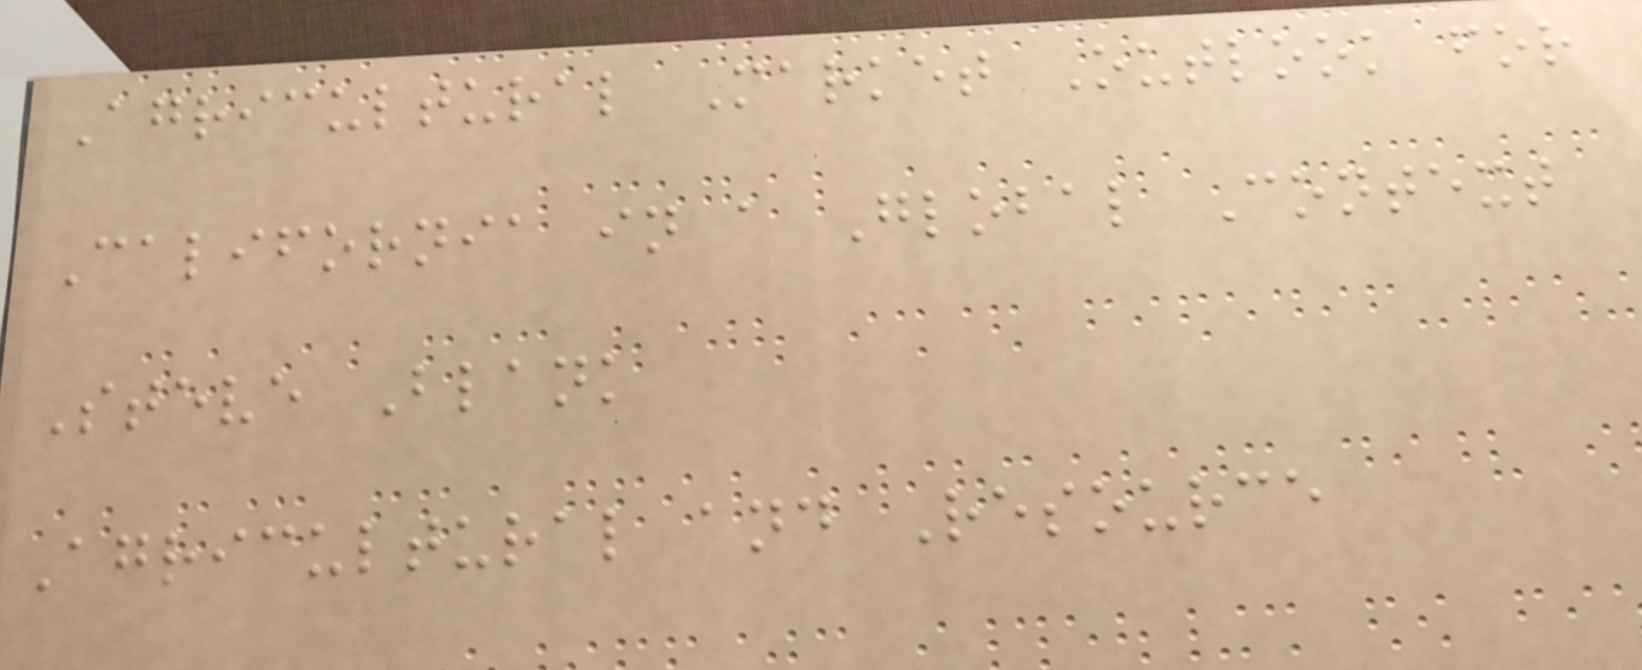Agricultural Market Outlook for
California in a Global Context
Steve Blank
Agricultural and Resource
